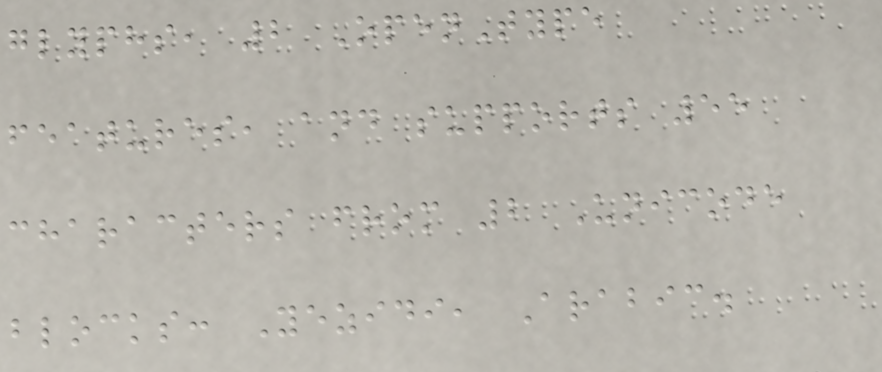glyphs, 2 OpenType
features, and supports 55
characters from 2 Unicode
blocks: Yezidi, Arabic.
